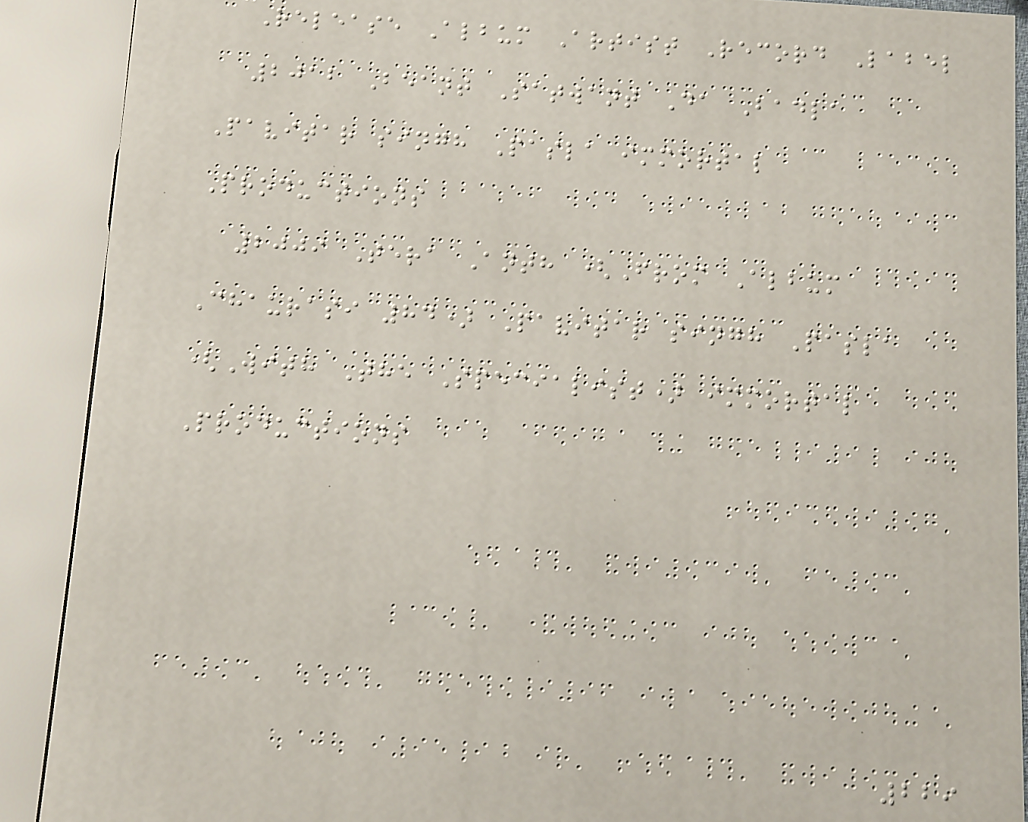Release Album Artist Record Label
2012 Beant Satwant Da Badla
Pavitar singh Pasla immortal
Productions
2009 Tera Anth (From Album
Chaurasi 84) Pavitar singh Pasla
(With The Specialist) immortal
Productions
229
